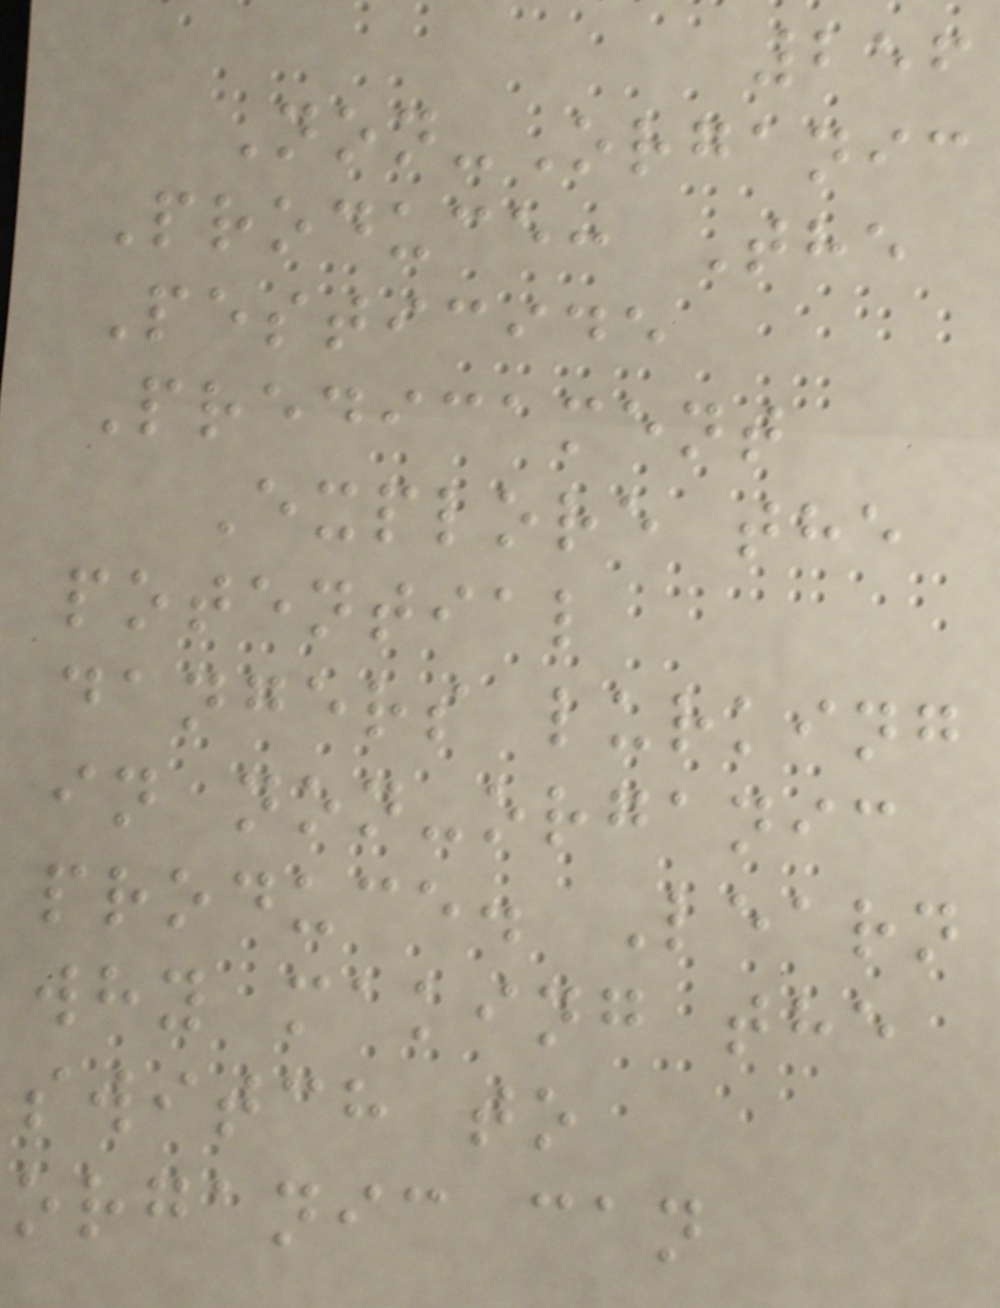256
Non-Organic
Produce: The
Pesticide
Predicament
Explore the
potential
dangers lurking
in non-organic
produce. Learn
why making the
switch to
organic can
